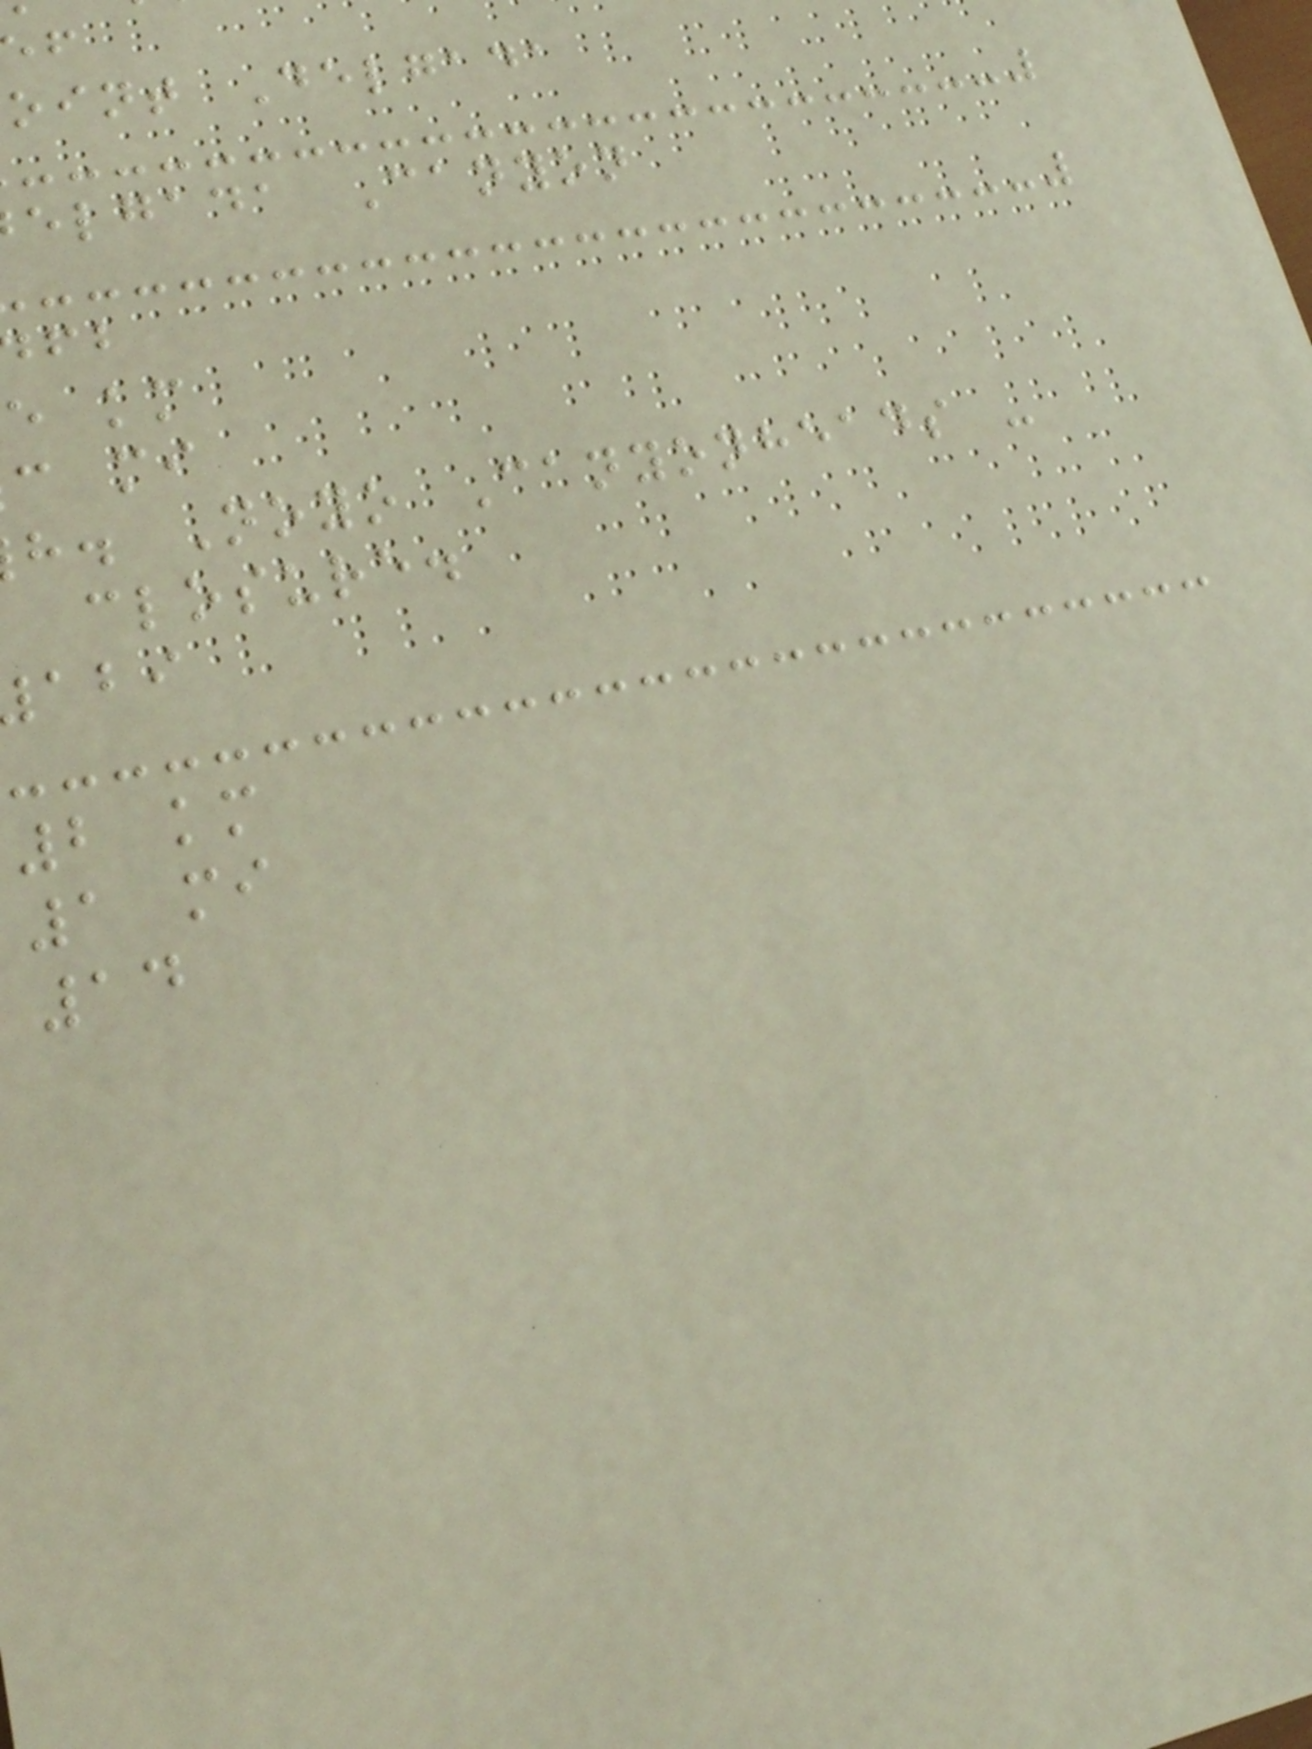oint Delgada
elgada Canyon
e km
c mi
h. Noyo Canyonheads -
closure.
2 km
1 mi
14
